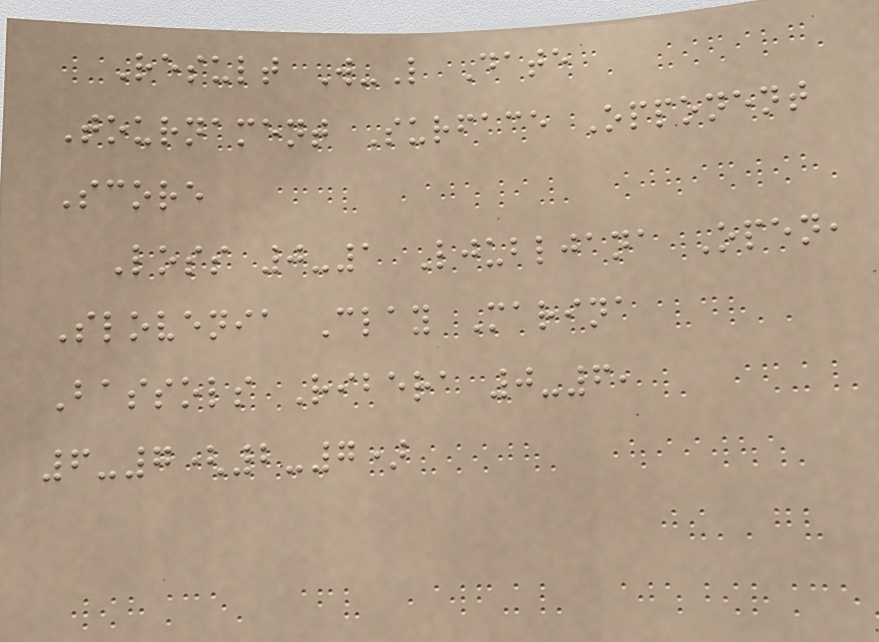Result W-L Date
Tournament Surface Opponent
Score
Loss 0-1 Ljubljana Open,
Slovenia Clay Marina
Bassols Ribera 0-6,
6-7(2-7)
